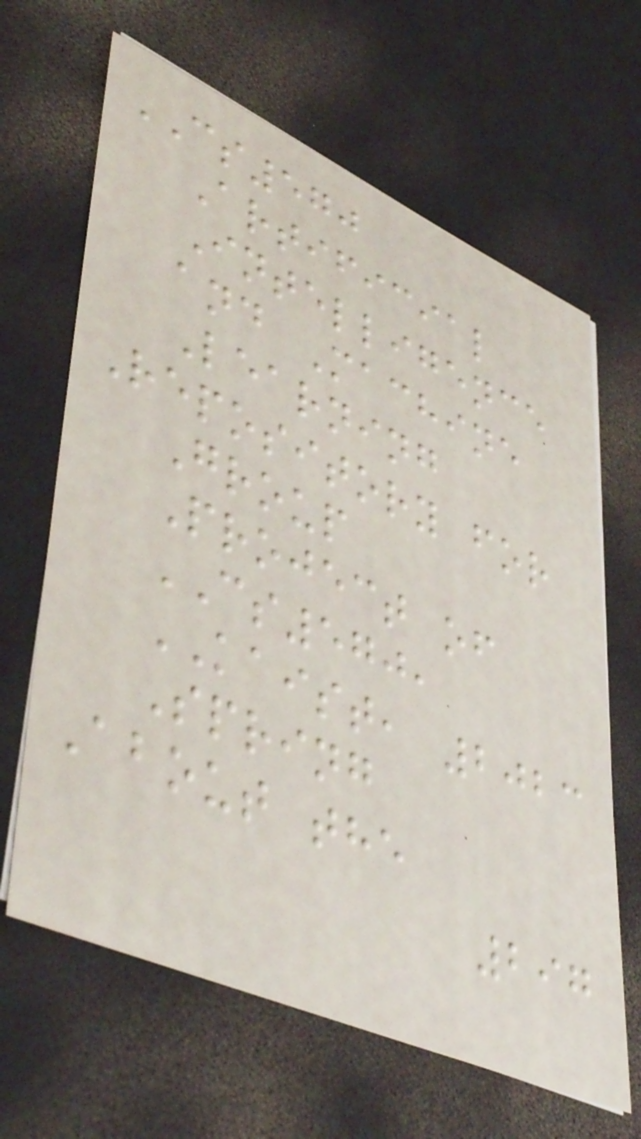CS570
Artificial
Intelligence
and Machine
Learning
Repository for
Group
Project of
CS570,
KAIST, 2023
Spring
About the
297
